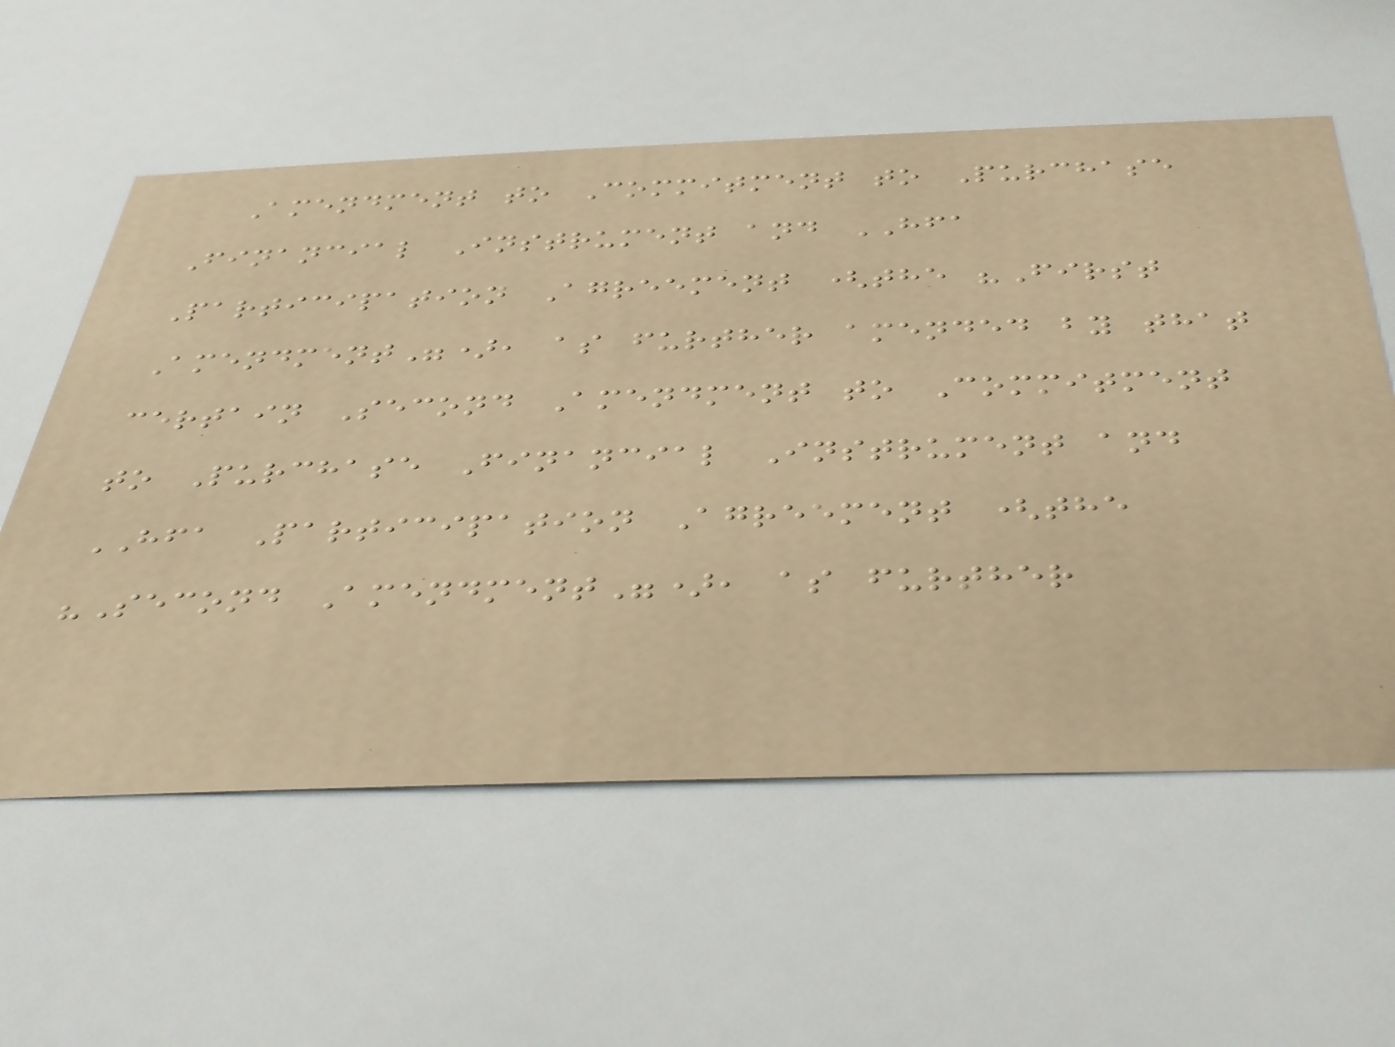Amendment to Commitment to Purchase
Financial Instrument and HFA
Participation Agreement (the "First
Amendment"), as further amended by that
certain Second Amendment to Commitment
to Purchase Financial Instrument and
HFA Participation Agreement (the
"Second Amendment"), as further
